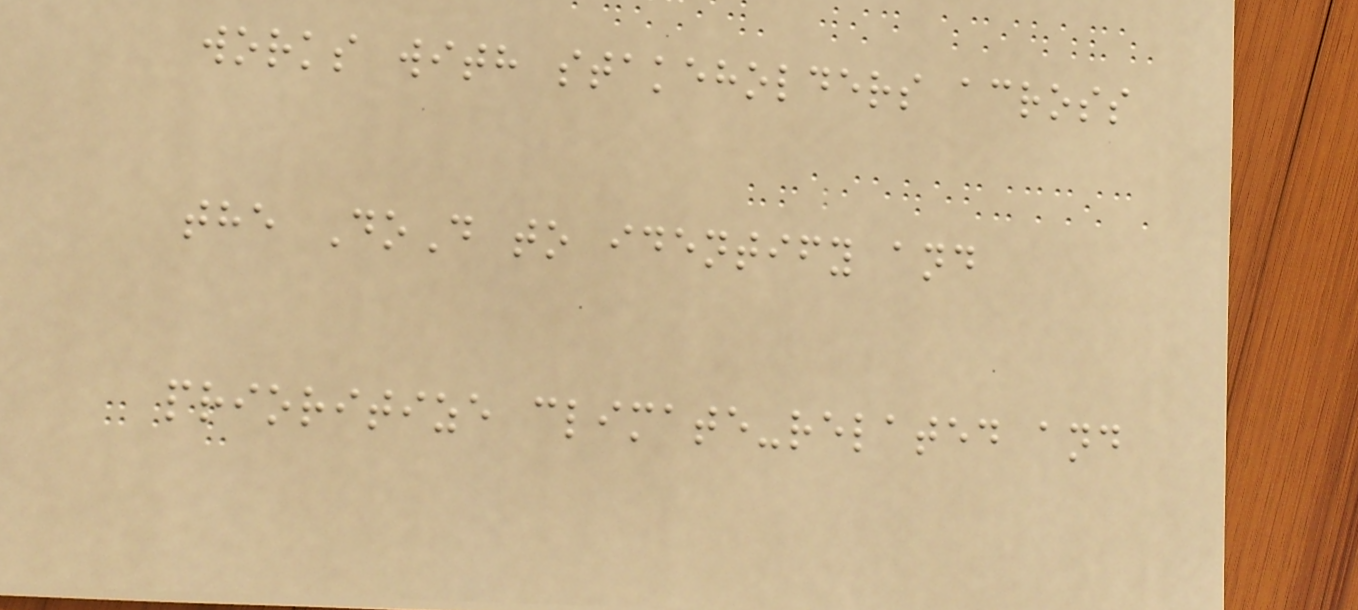works with stakeholders across
the DoD to identify and
prioritize climate-related and
